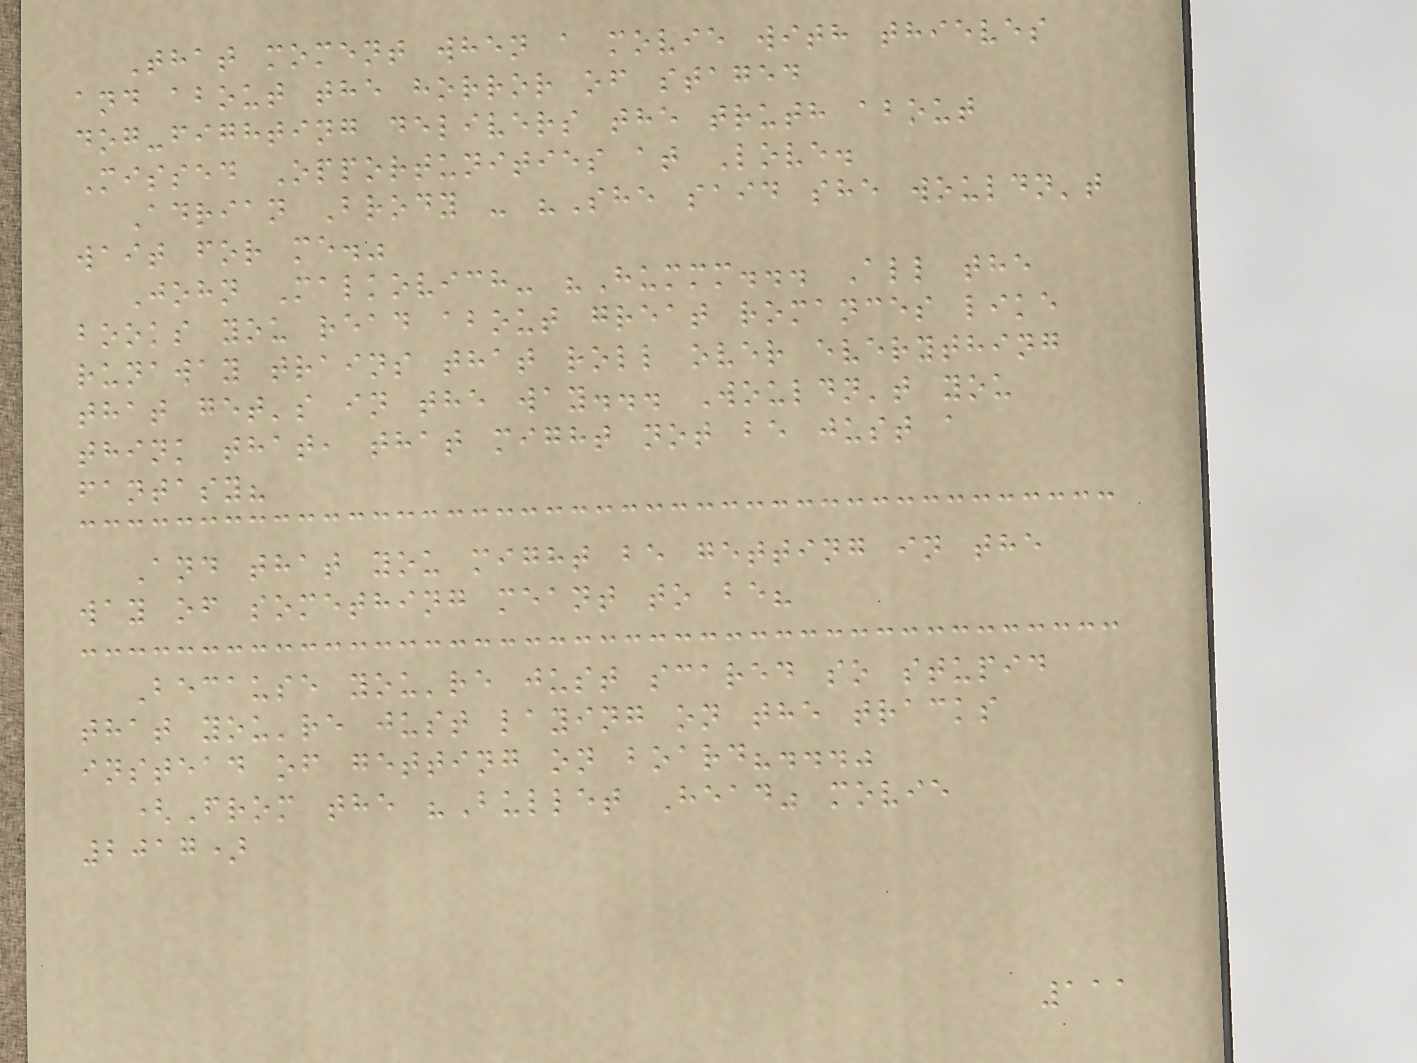That moment when a movie with thieves
and about the horror of staged
dog-fighting delivers the truth about
Missed Opportunities at Love.
Adrian Brody - "She said she wouldn't
wait for me."
John Malkovich- "Hummm... All the
books you read about great romances like
runaway trains that roll over everything
that get's in the way... Wouldn't you
think that, that might not be just a
fantasy?
And that you might be getting in the
way of something meant to be?
Because you're just scared so stupid
that you're just laying on the tracks
instead of getting on board?..."
(From the "Bullet Head" movie
2017)
111
